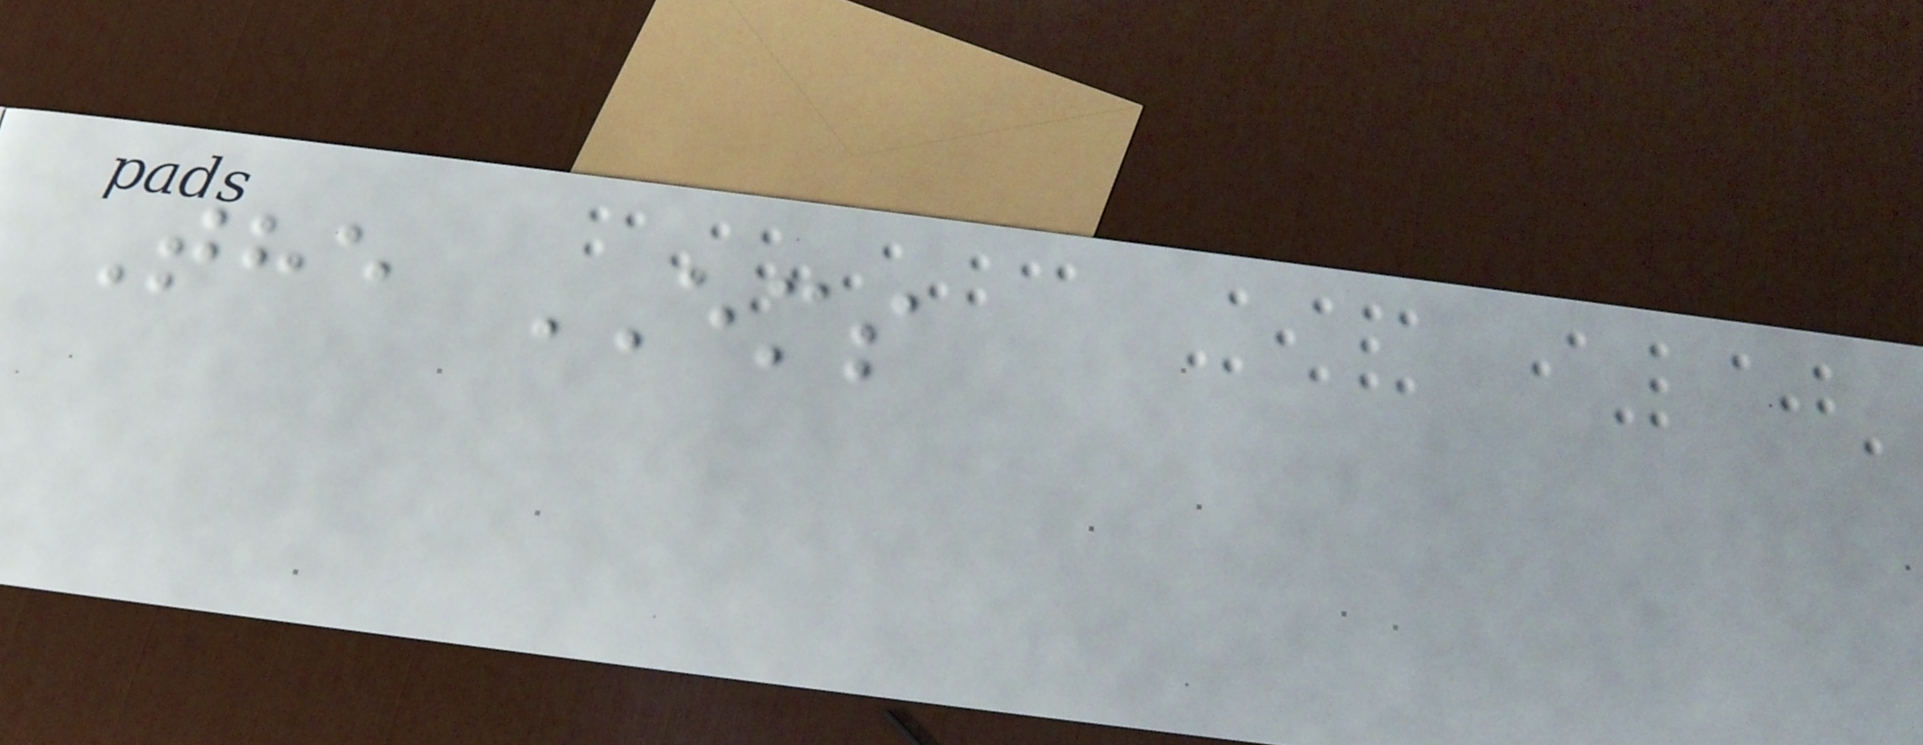The EMS
